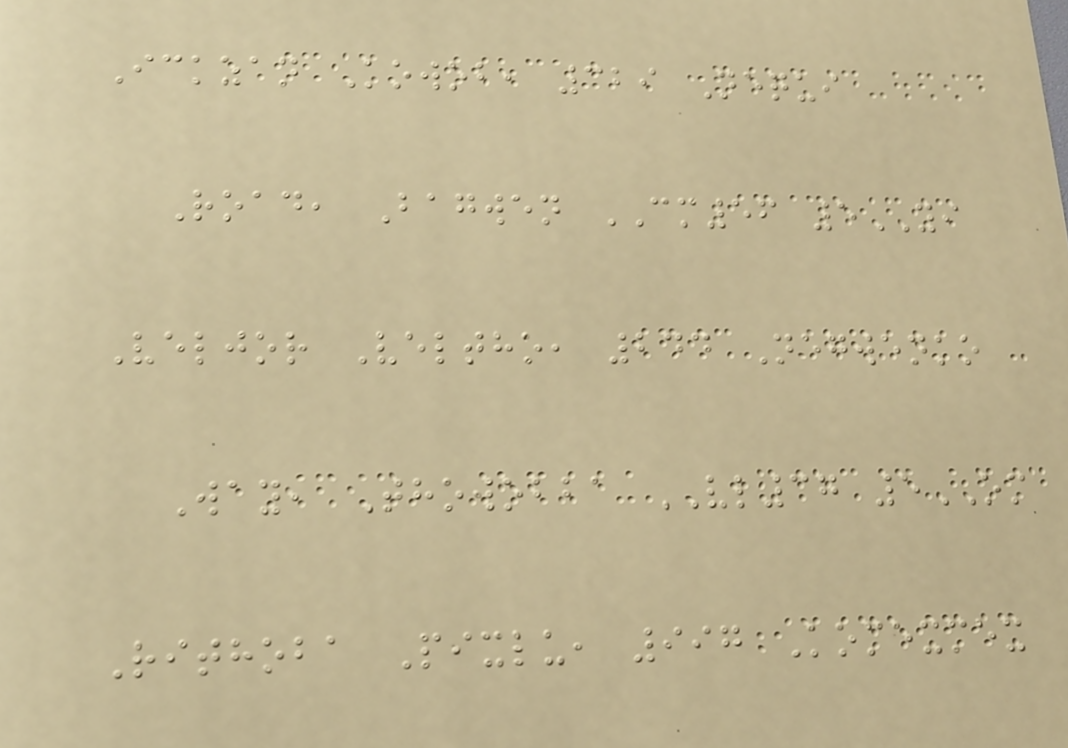Ickzan Kowob, 329 Nequi
Road, Bagwen CM56 5YI
Veljor Veltho, 244 Negwenko
Way, Thowobba VL37 5OM
Rithoba Pixlu, 997 Komexmex
